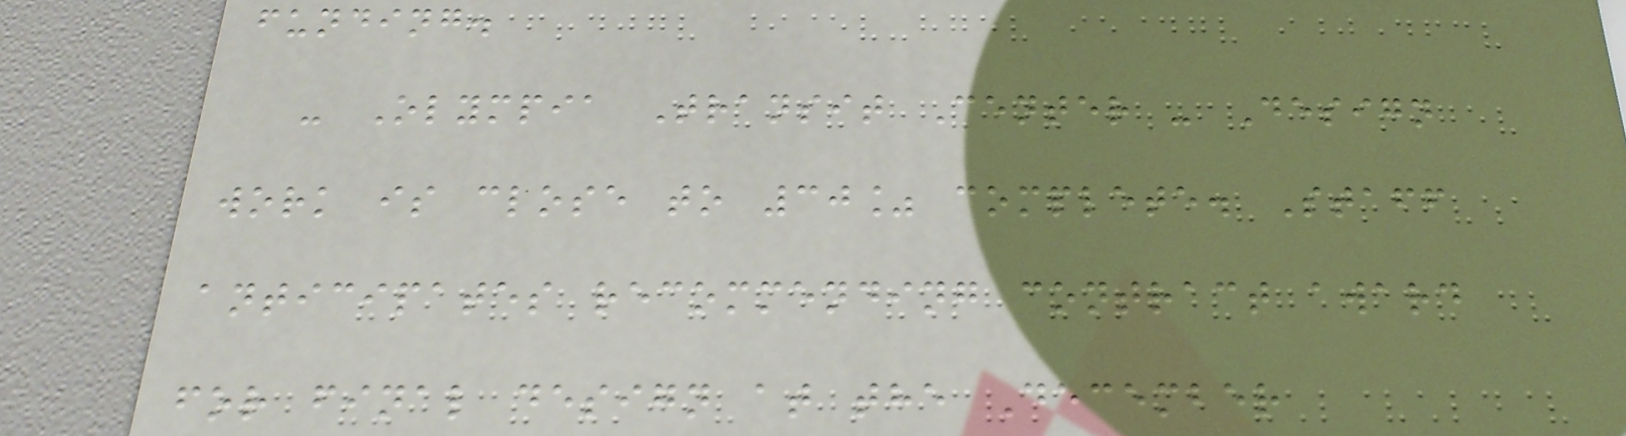funding.
- Olympia Transit Center - Design
work is close to 30% complete. Staff
anticipates recommending contract award
for final design at the December
